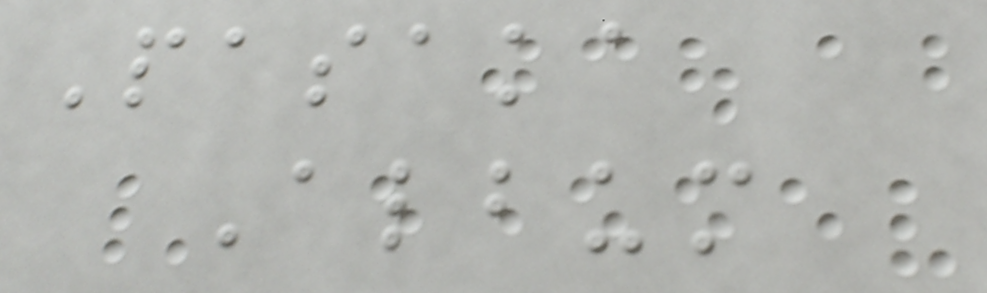Pasaka
Album
